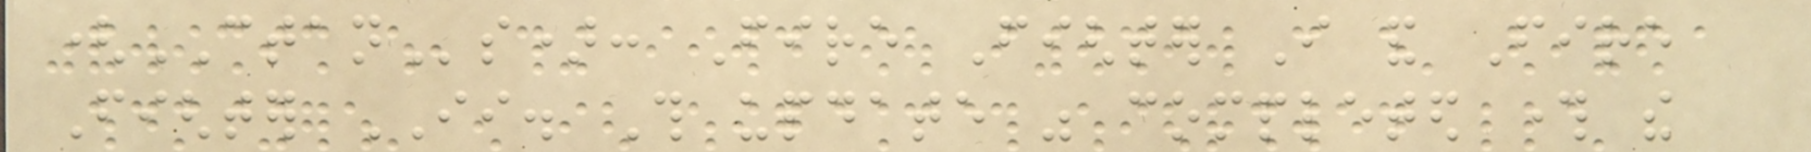(CTANs): Fire Fighter I and Fire
Fighter II. This update was completed through the
